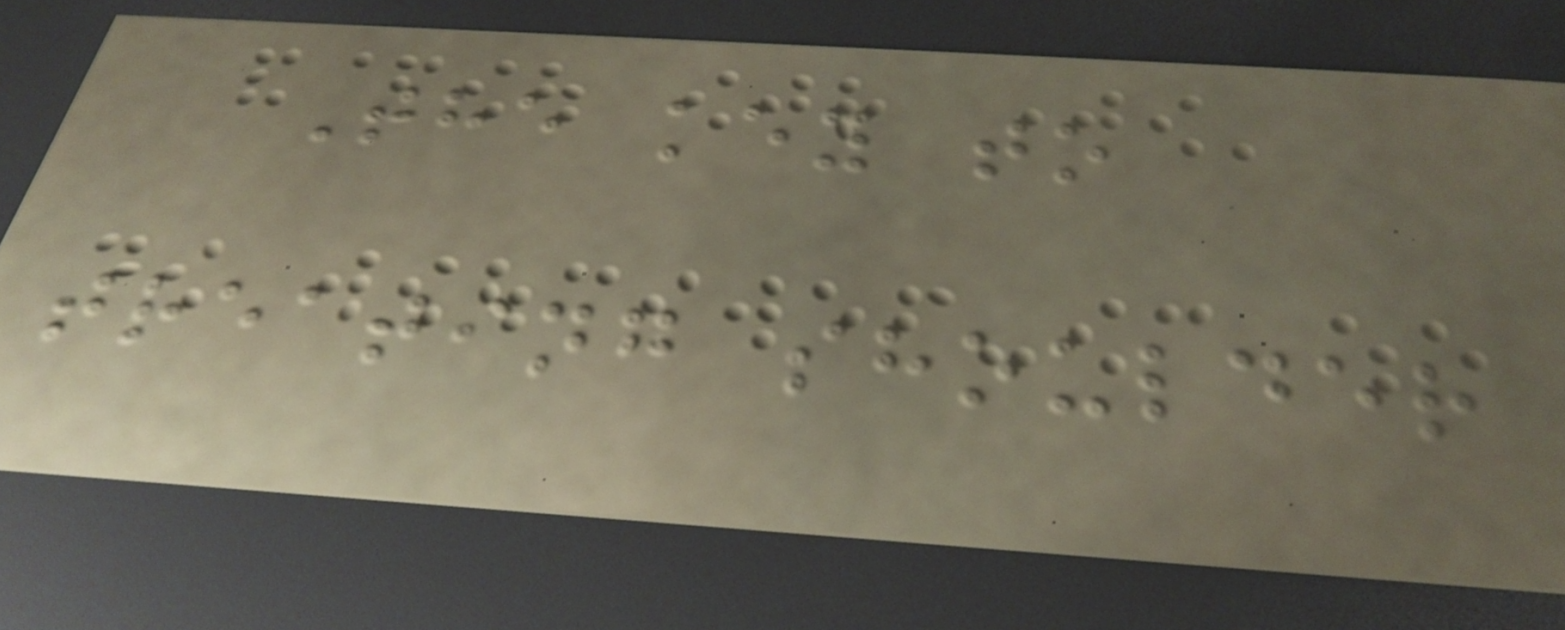The key to
treating shoulder
